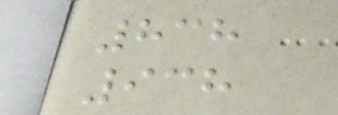838
938
